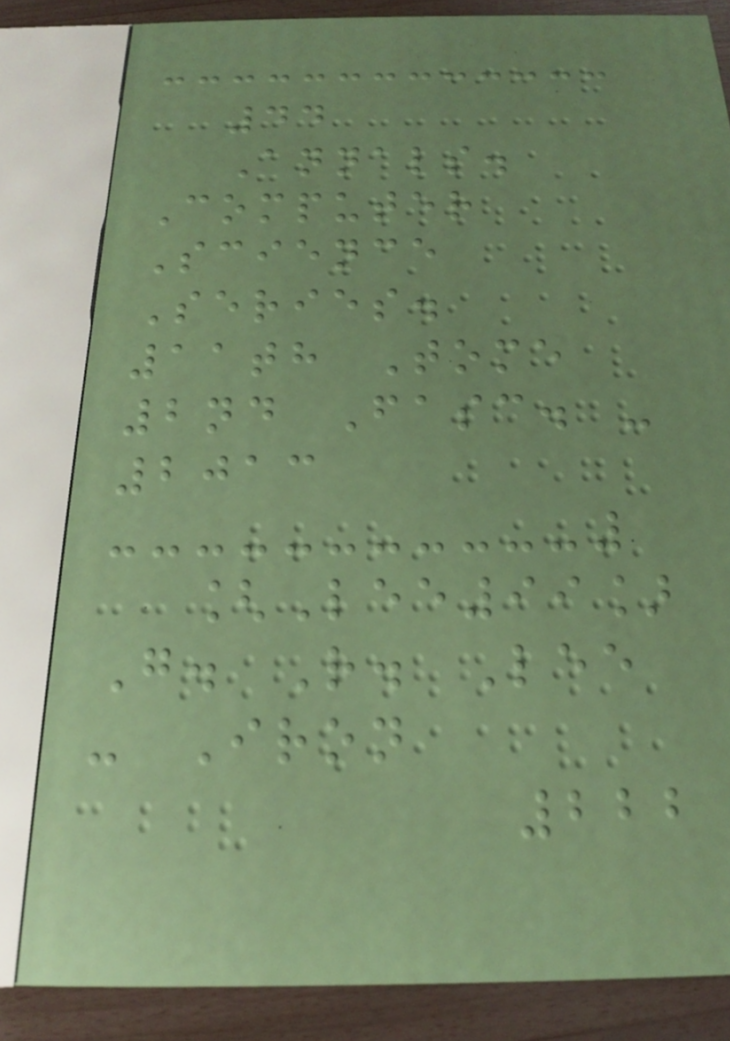44
Annals.
Computer
Science
Series.
11th Tome
2nd Fasc. -
2013
[Lee99]
G. R. Lee
- Iron
222
